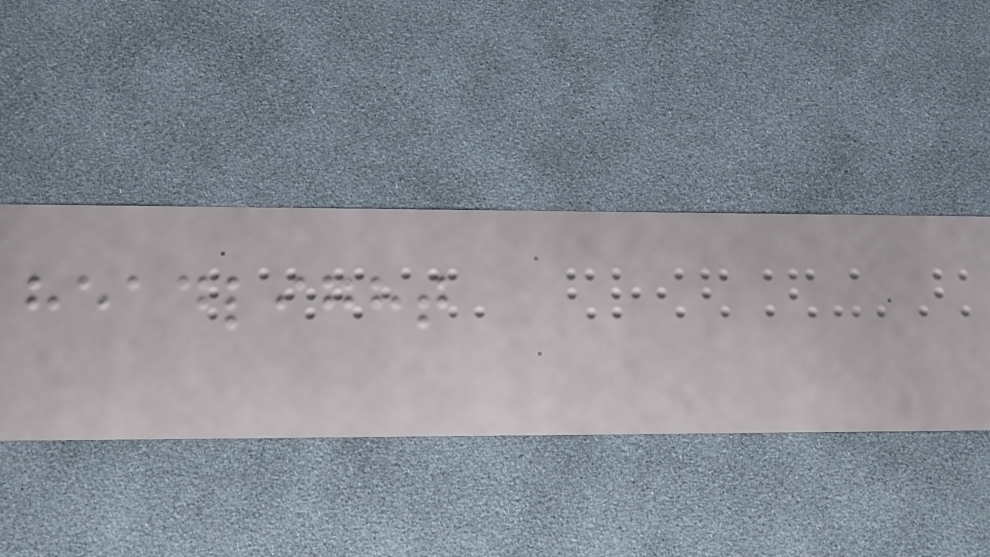headlight
